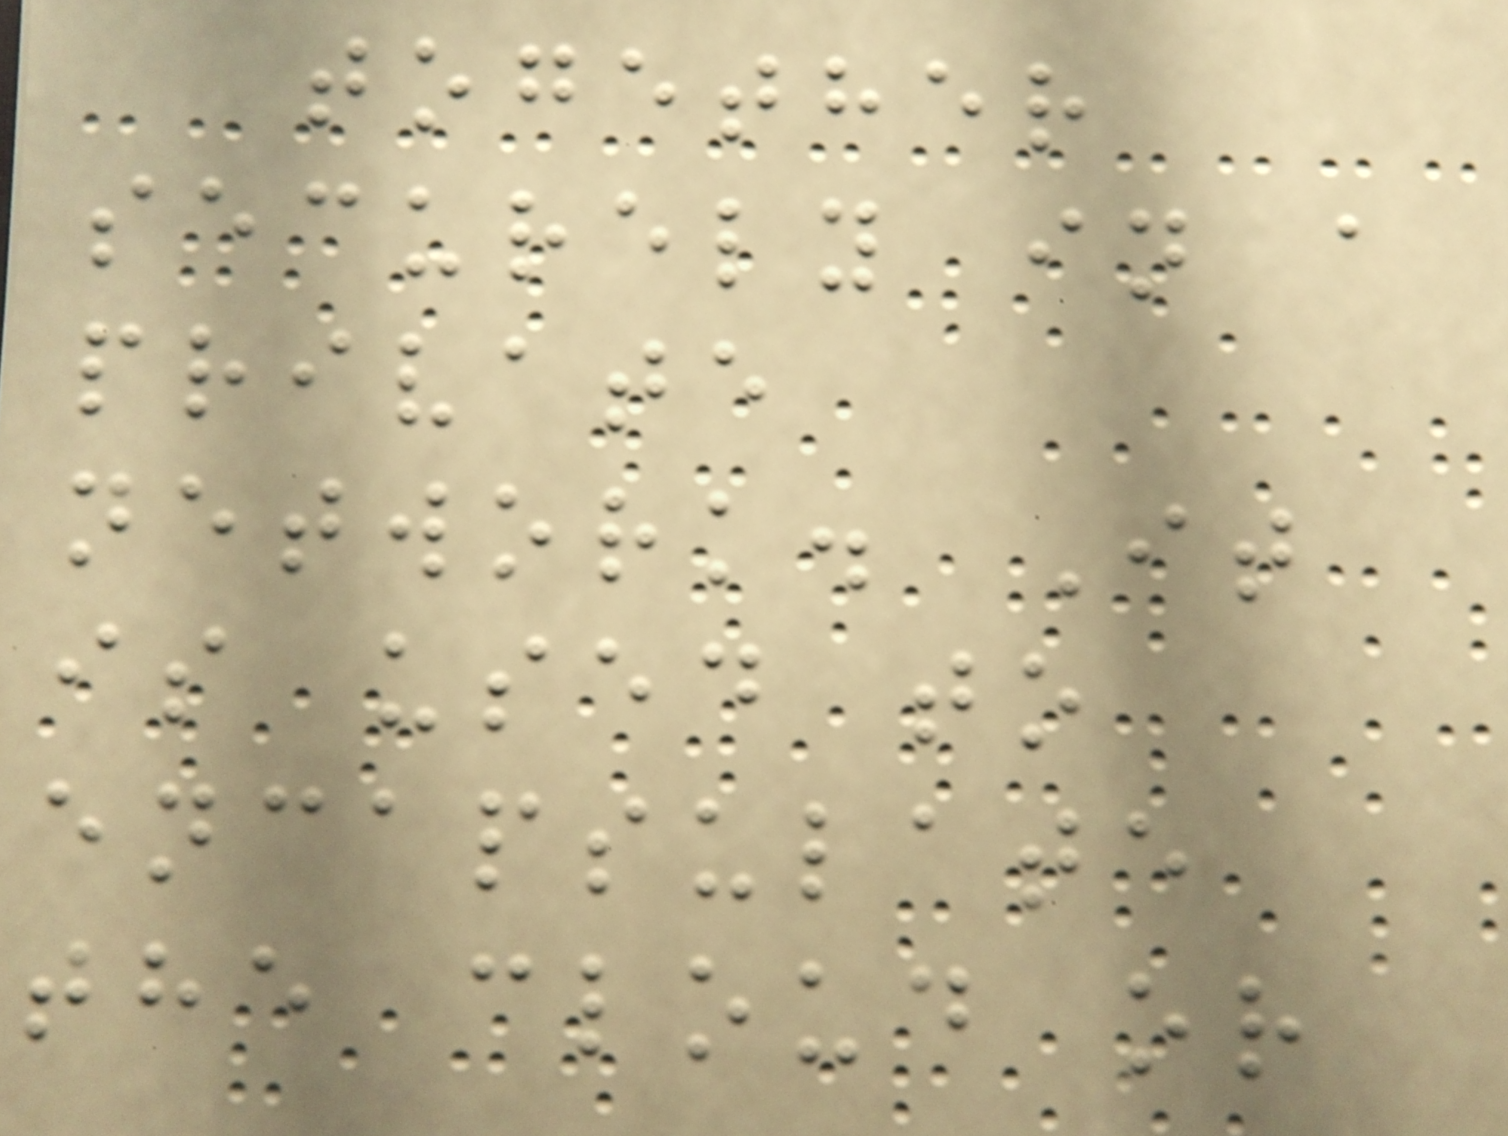together
securely in a
private
network. It
is used to
encapsulate
the cloud or
